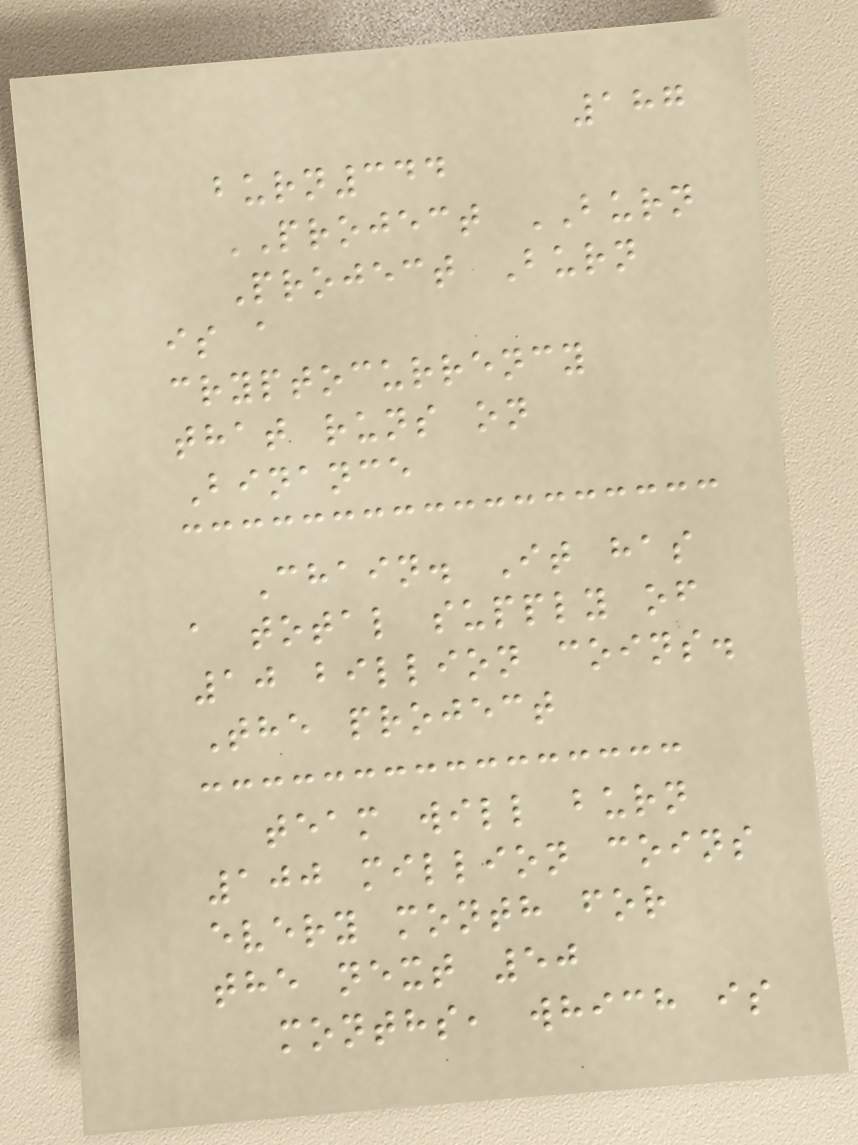187
burn344
PROJECT BURN
Project Burn
is a
cryptocurrency
that runs on
Binance
Chain. It has
a total supply of
10 billion coins.
The project
team will burn
100 million coins
every month for
the next 50
months, which is
